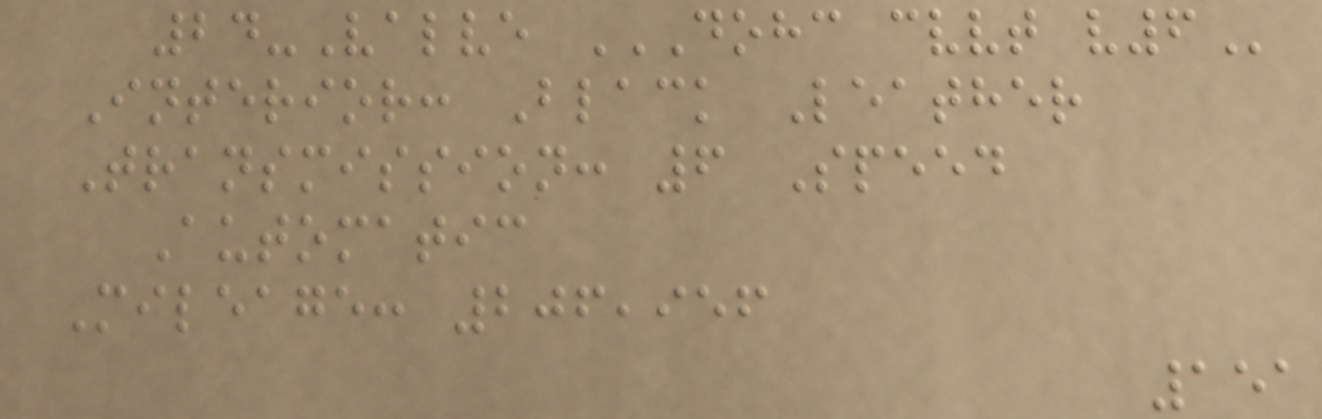24-Valve DOHC CVVT V6
Interior: Black Leather
Transmission: 6 Speed
Automatic
Mileage: 206,956
151
